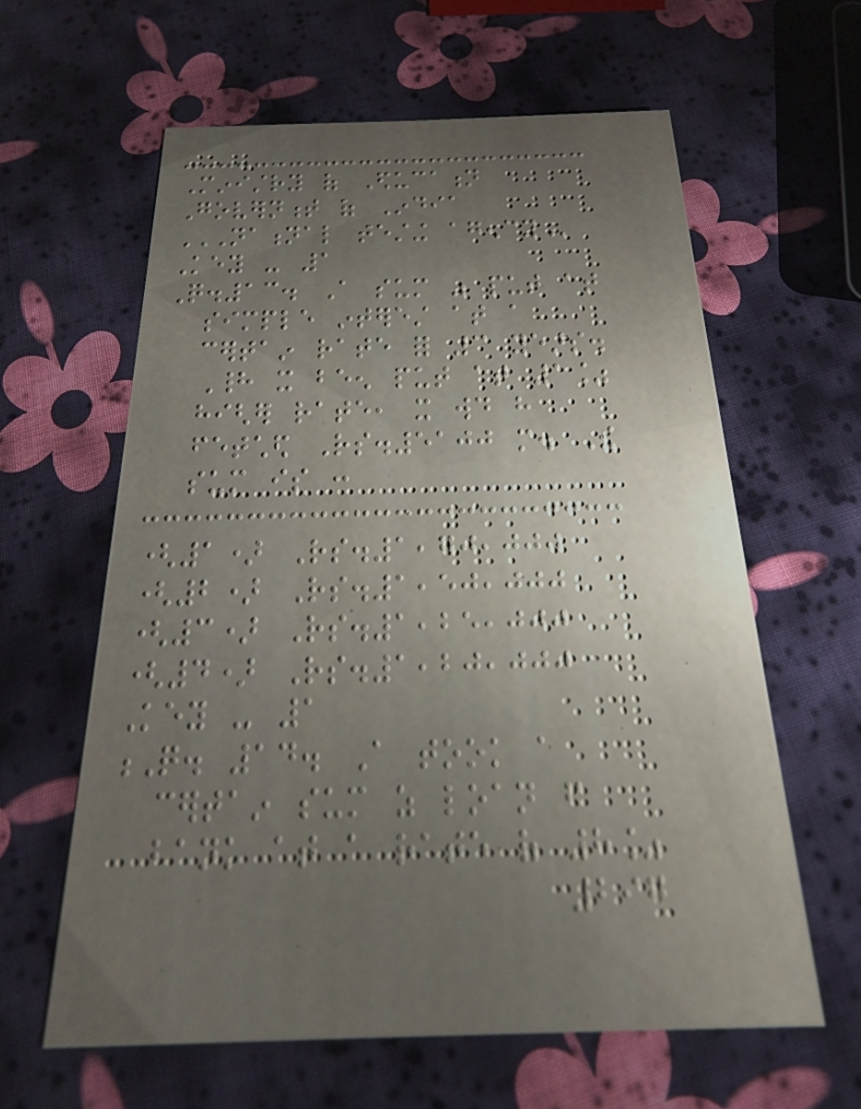Ministry of Education
Government of India
NATIONAL TESTING AGENCY
Key - 1
Q.13. A sum was put at
simple interest at a
certain rate for 3 years.
Had it been put at 1%
higher rate, it would have
fetched Rs.5100 more. The
sum is :
(1) Rs.1,70,000
(2) Rs.1,50,000
(3) Rs.1,25,000
(4) Rs.1,20,000
Key - 1
Q. 14. A took a
certain sum as loan from
bank at a rate of 8%
297
